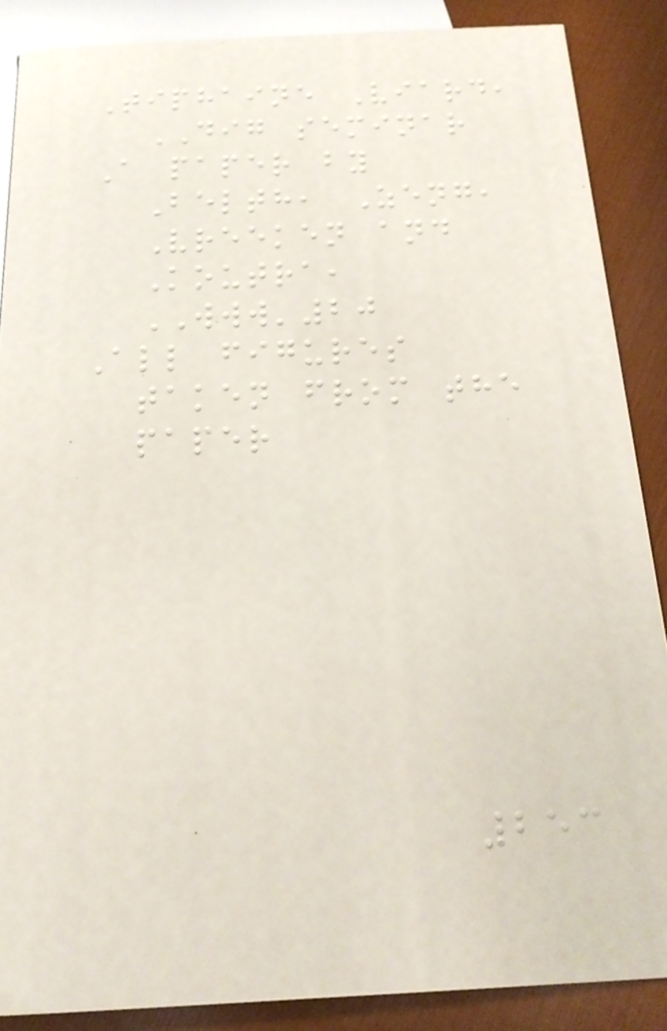Tiphaine Viard,
DIG seminar
A paper by
Belth, Zeng,
Vreeken and
Koutra,
WWW'20
All figures
taken from the
paper
253
